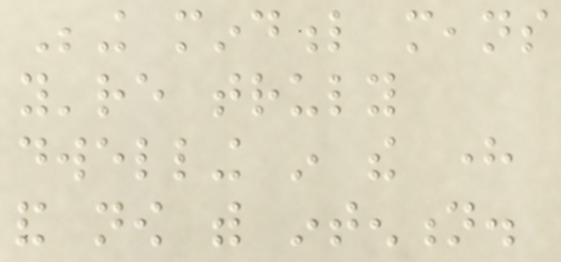Being mindful means
you're truly
dwelling in the here
and now with intention.
